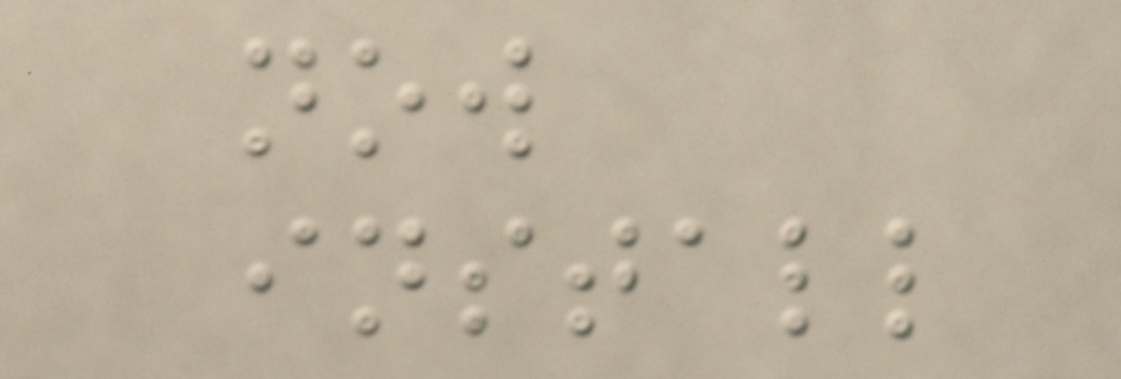now
install
